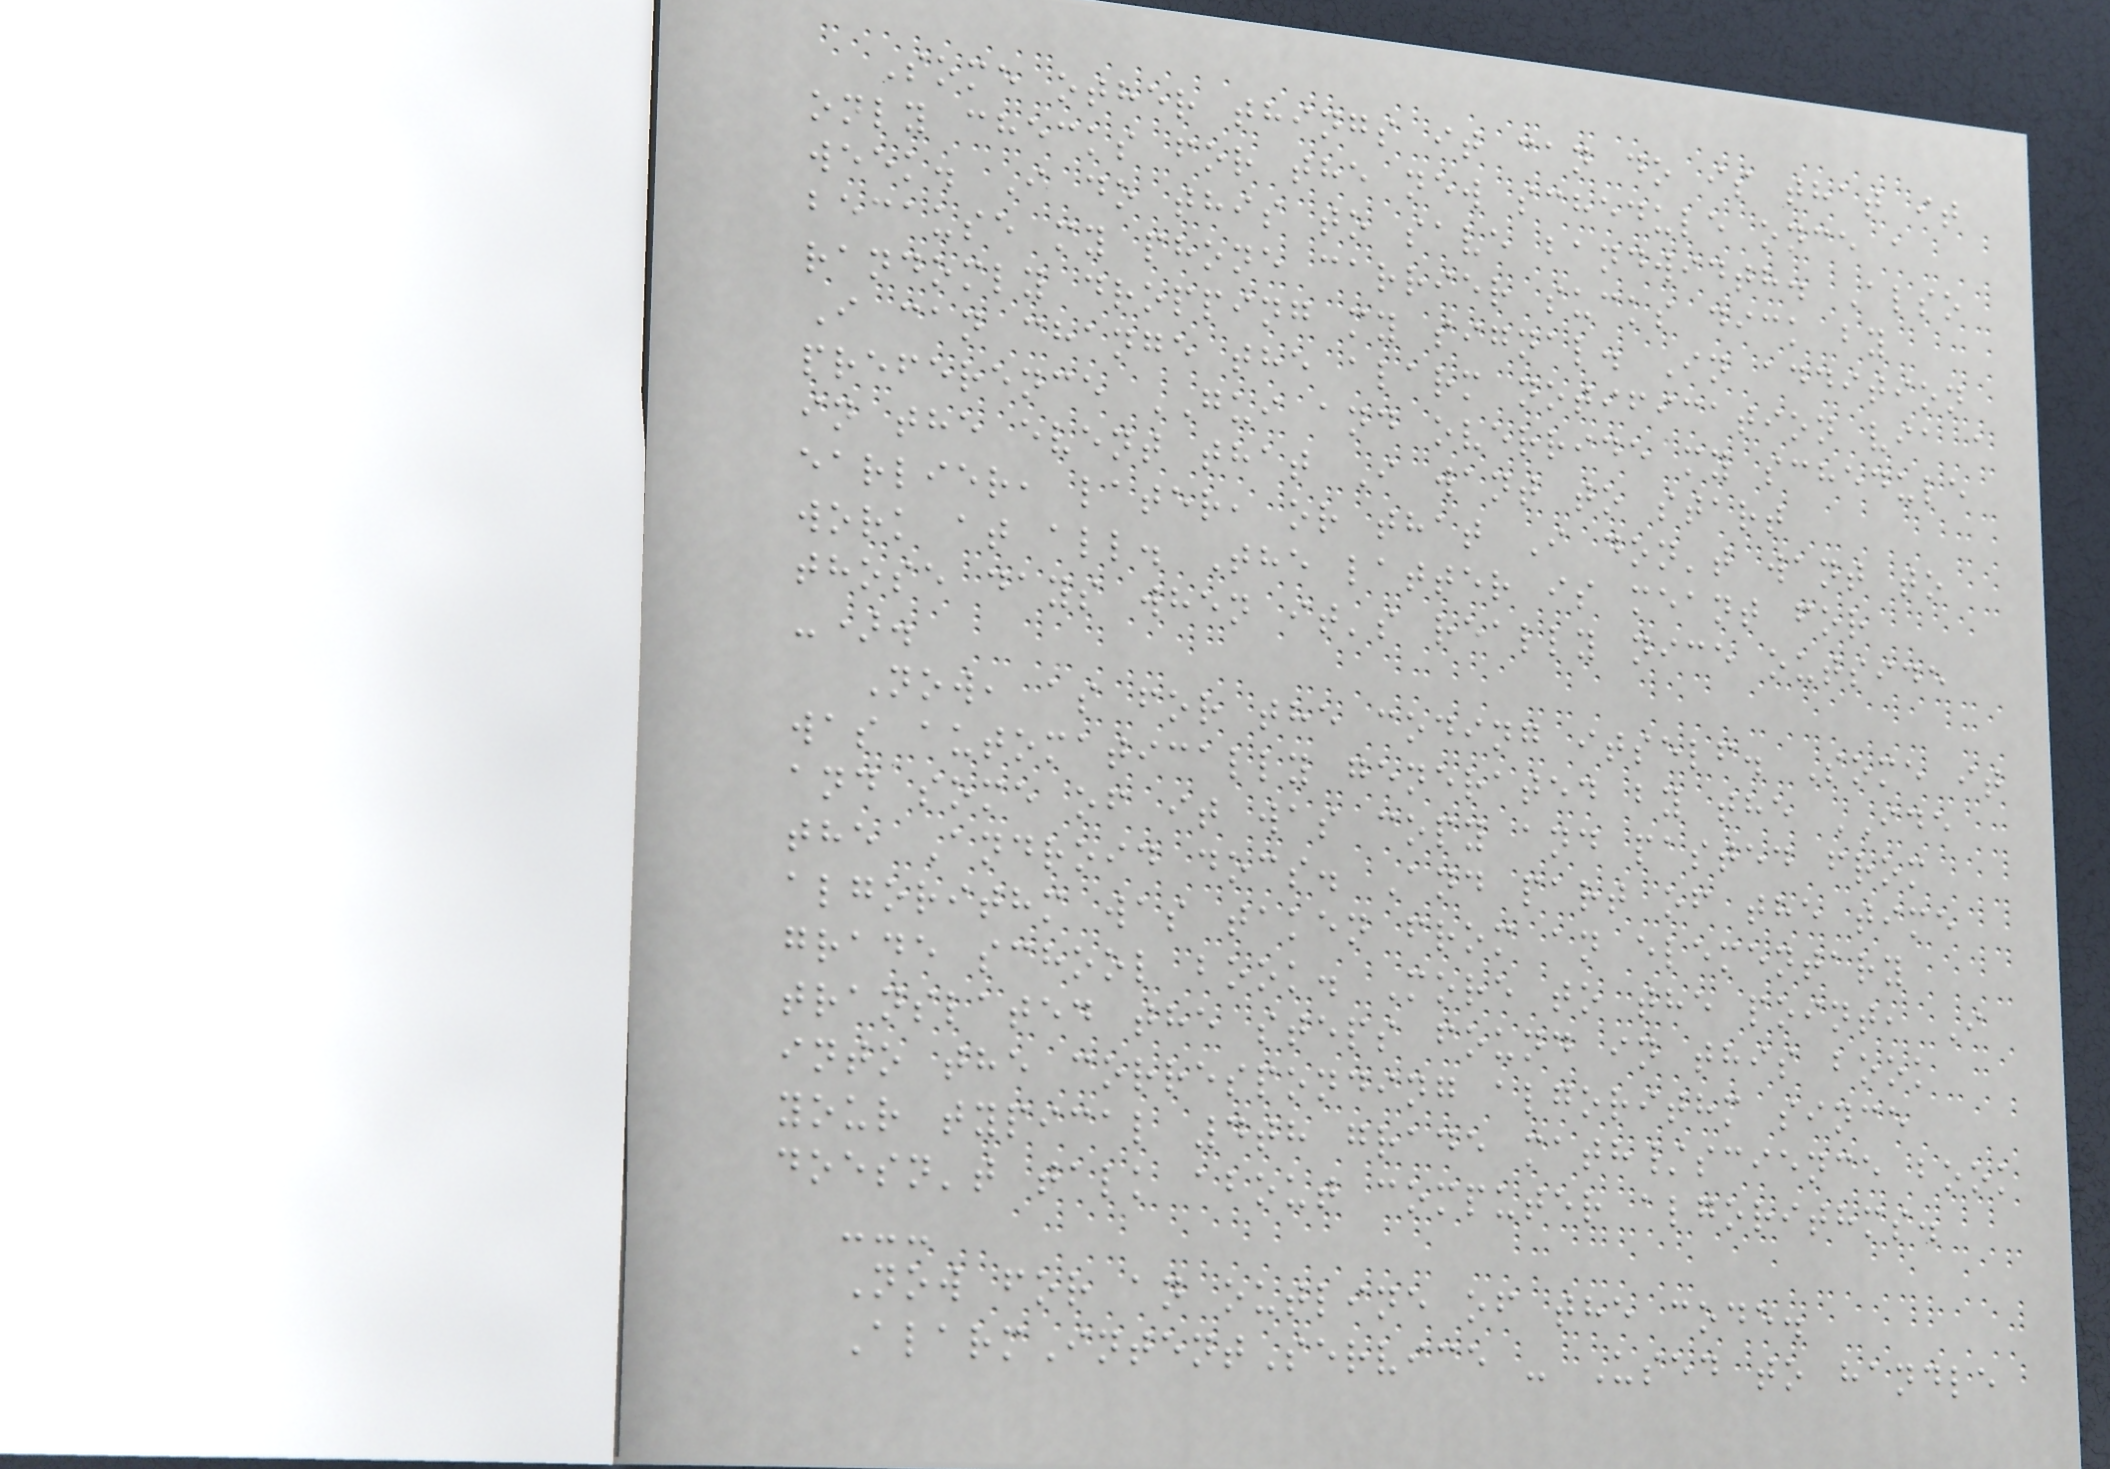Some other things it can do is that it
only checks for the new schedule once a
week. I do this to save bandwidth. Also
because my phone carrier sucks dick by
randomly dropping my signal. In addition
I can change the alarm notification via a
preference GUI and override my schedule
in the event that I want to start
earlier, later, or that I don't want to
work at all. The latter is meant for
those days when it's really nice outside
-).
Now, as for the coding itself. Some it
was automatically generated by the IDE
and some of it was copy and pasted from
the Android docs. And part of the time
algorithm was taken from an elementary
grade school book. More to the point, I
translated the steps found in this book
into the corresponding algorithm since
your typical 4th grade math/science book
doesn't talk about computer algorithms.
---
Now for an outline of the code.
AlarmIntentService - Used to handle
